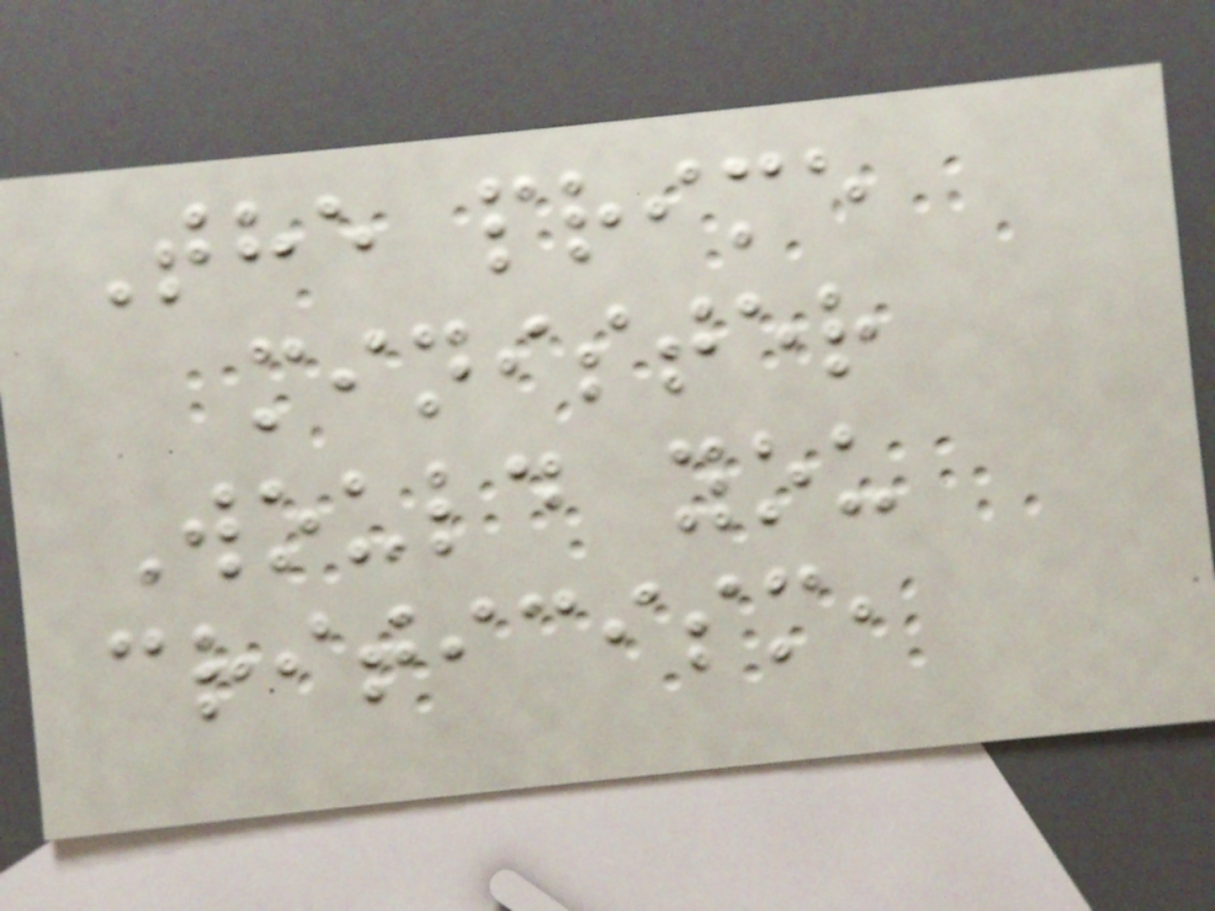The prime
minister
Would you
criticism,
